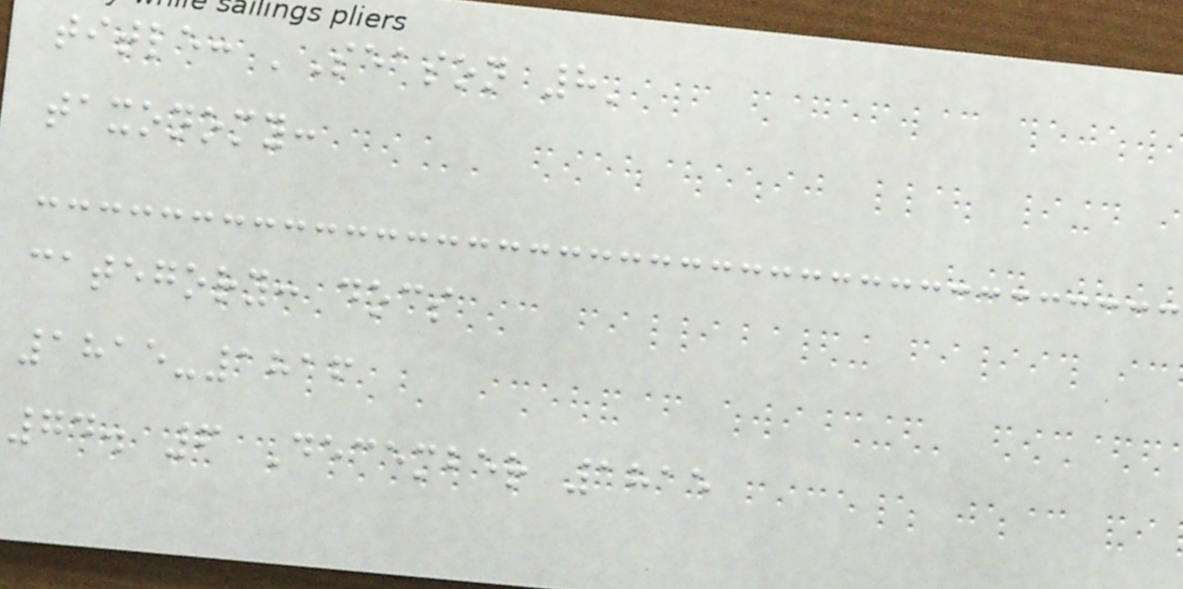title: 'Season 8'
taxonomy:
category: docs
1815-1816
74. 6 December 1815
